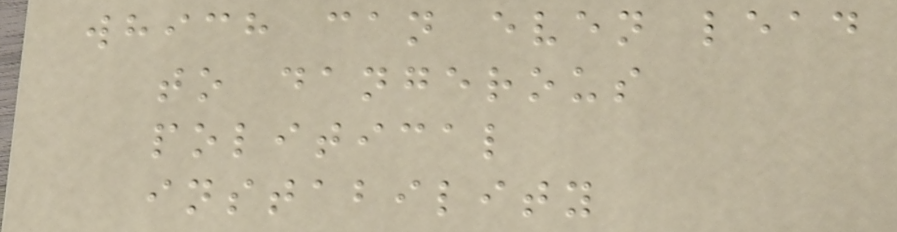which can even lead
to dangerous
political
instability
